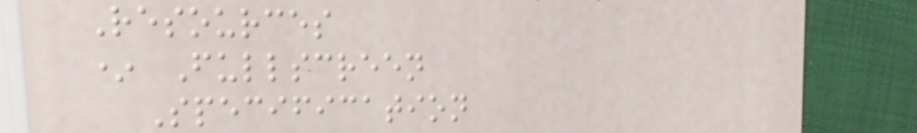Resources
* Fullscreen
Specification
